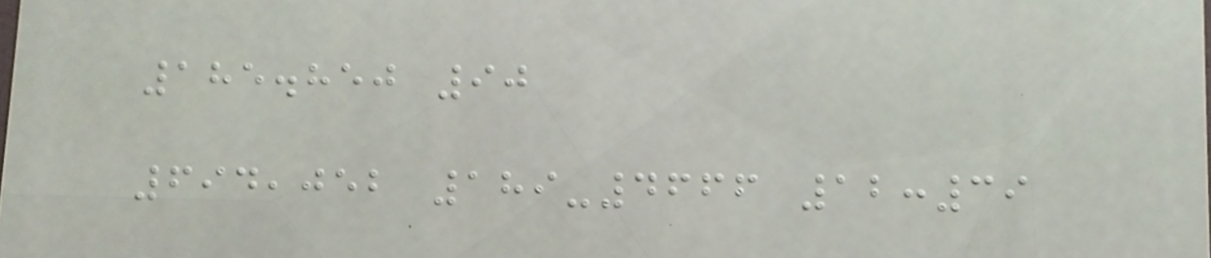185.850 90
694,052 189-4666 12:39
